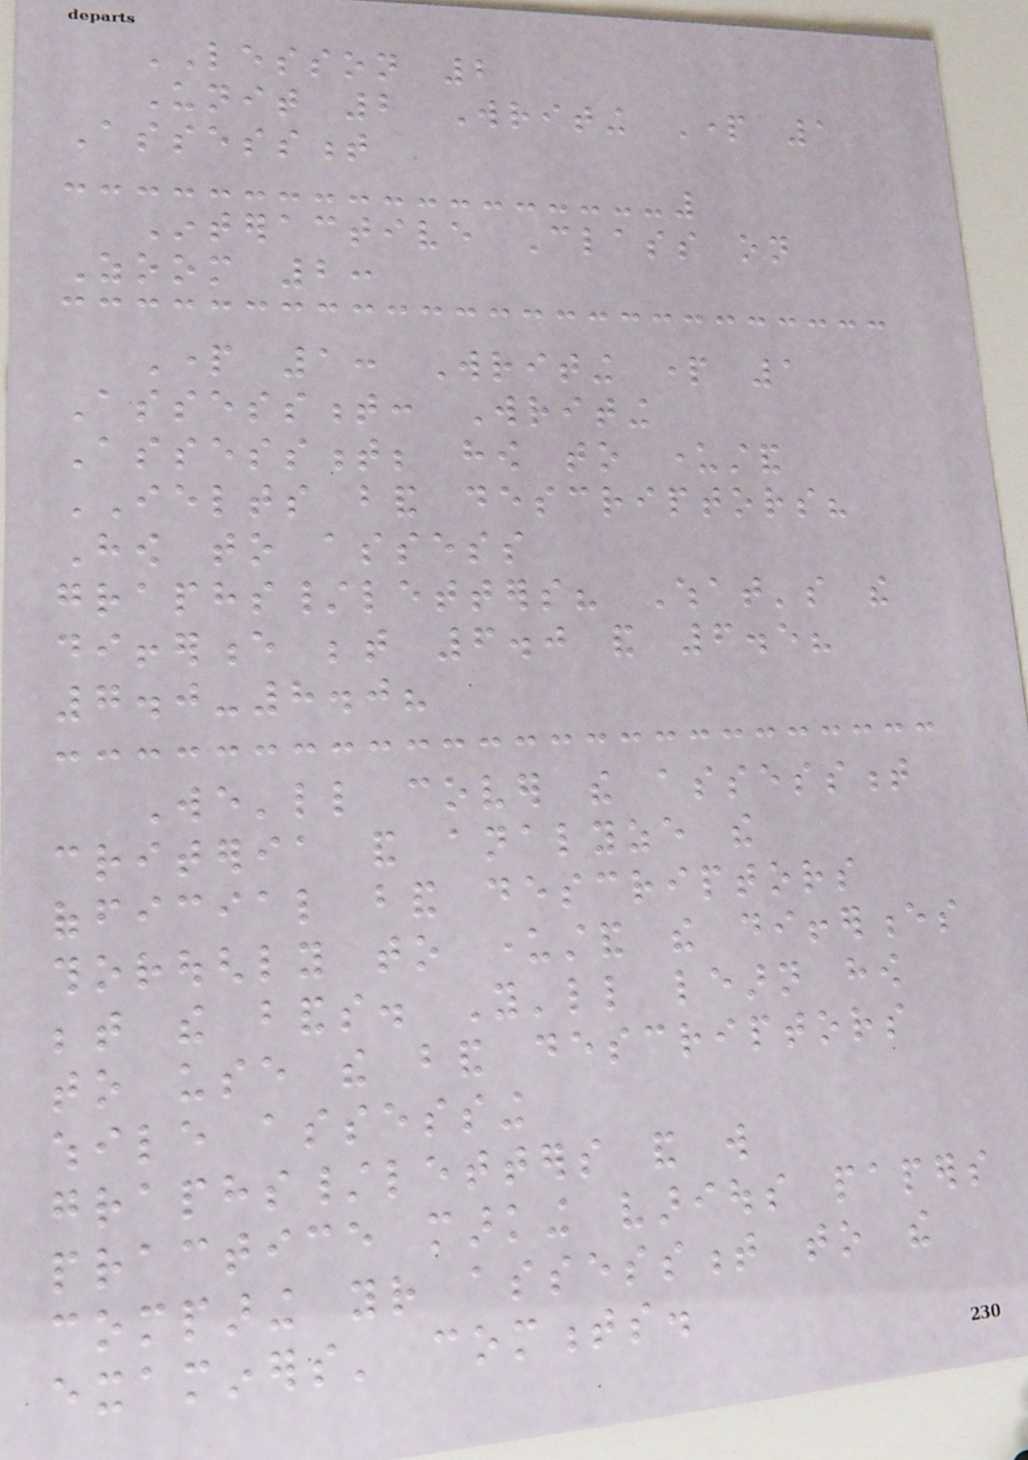LESSON 2
Unit 2 Writing Part 1
Assessment
Interactive Class on
Zoom 2:
Part 1: Writing part 1
Assessment: Writing
Assessment; how to understand
IELTS band descriptors?
How to assess
graphs/letters? What's the
difference between 6.0 and 6.5?
7.0-8.0?
We'll cover the assessment
criteria and analyze the
official band descriptors
thoroughly to understand the differences
between the bands. You'll learn how
to use the band descriptors
while assessing
graphs/letters and will
practice marking various papers
comparing your assessment to the
examiners' comments.
